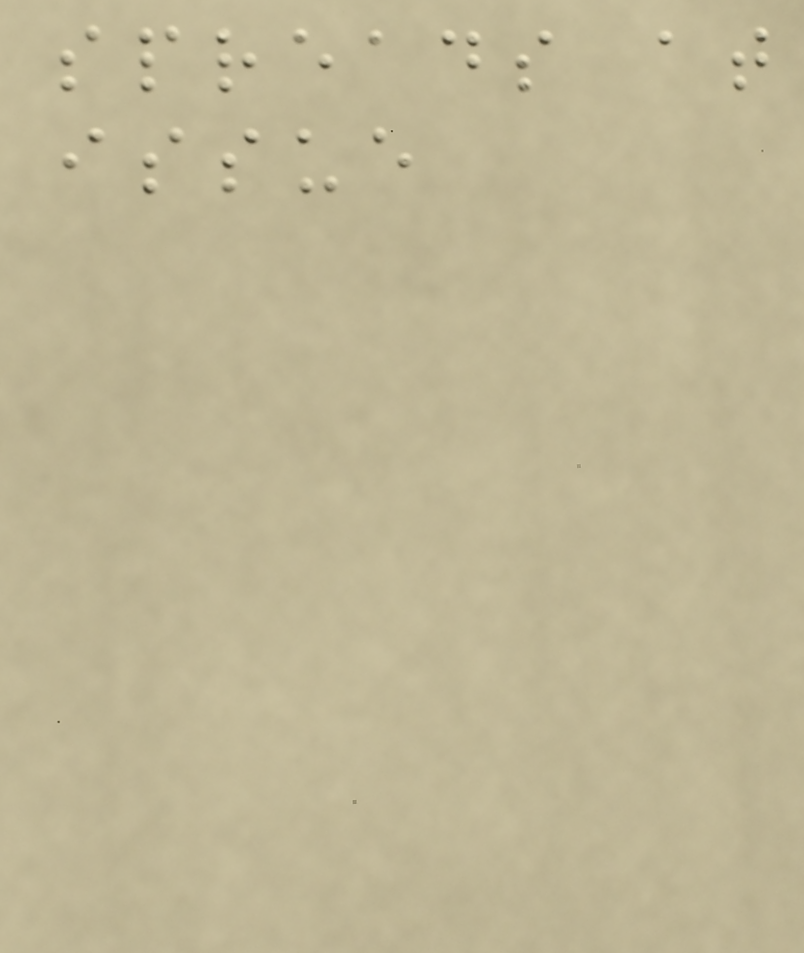spreads at
issue
